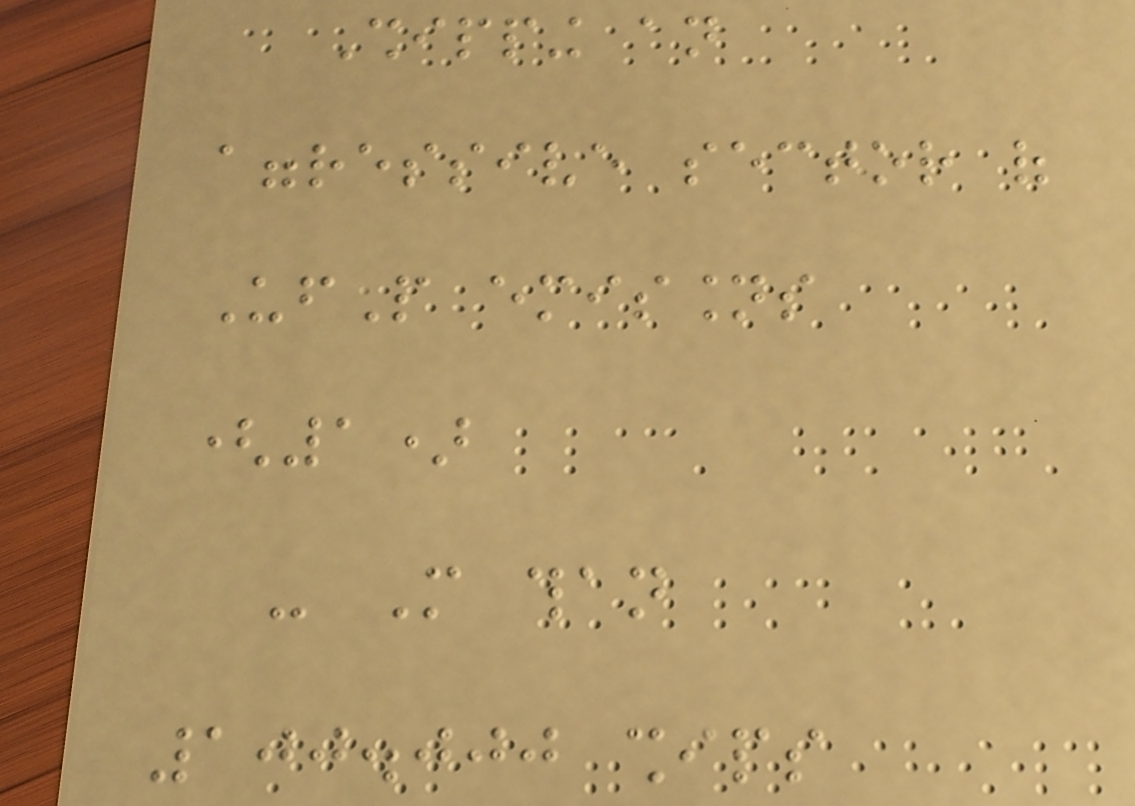Shipping an
aggressive sector of
UfP emissions
(1)
- More than
100.000 ships
